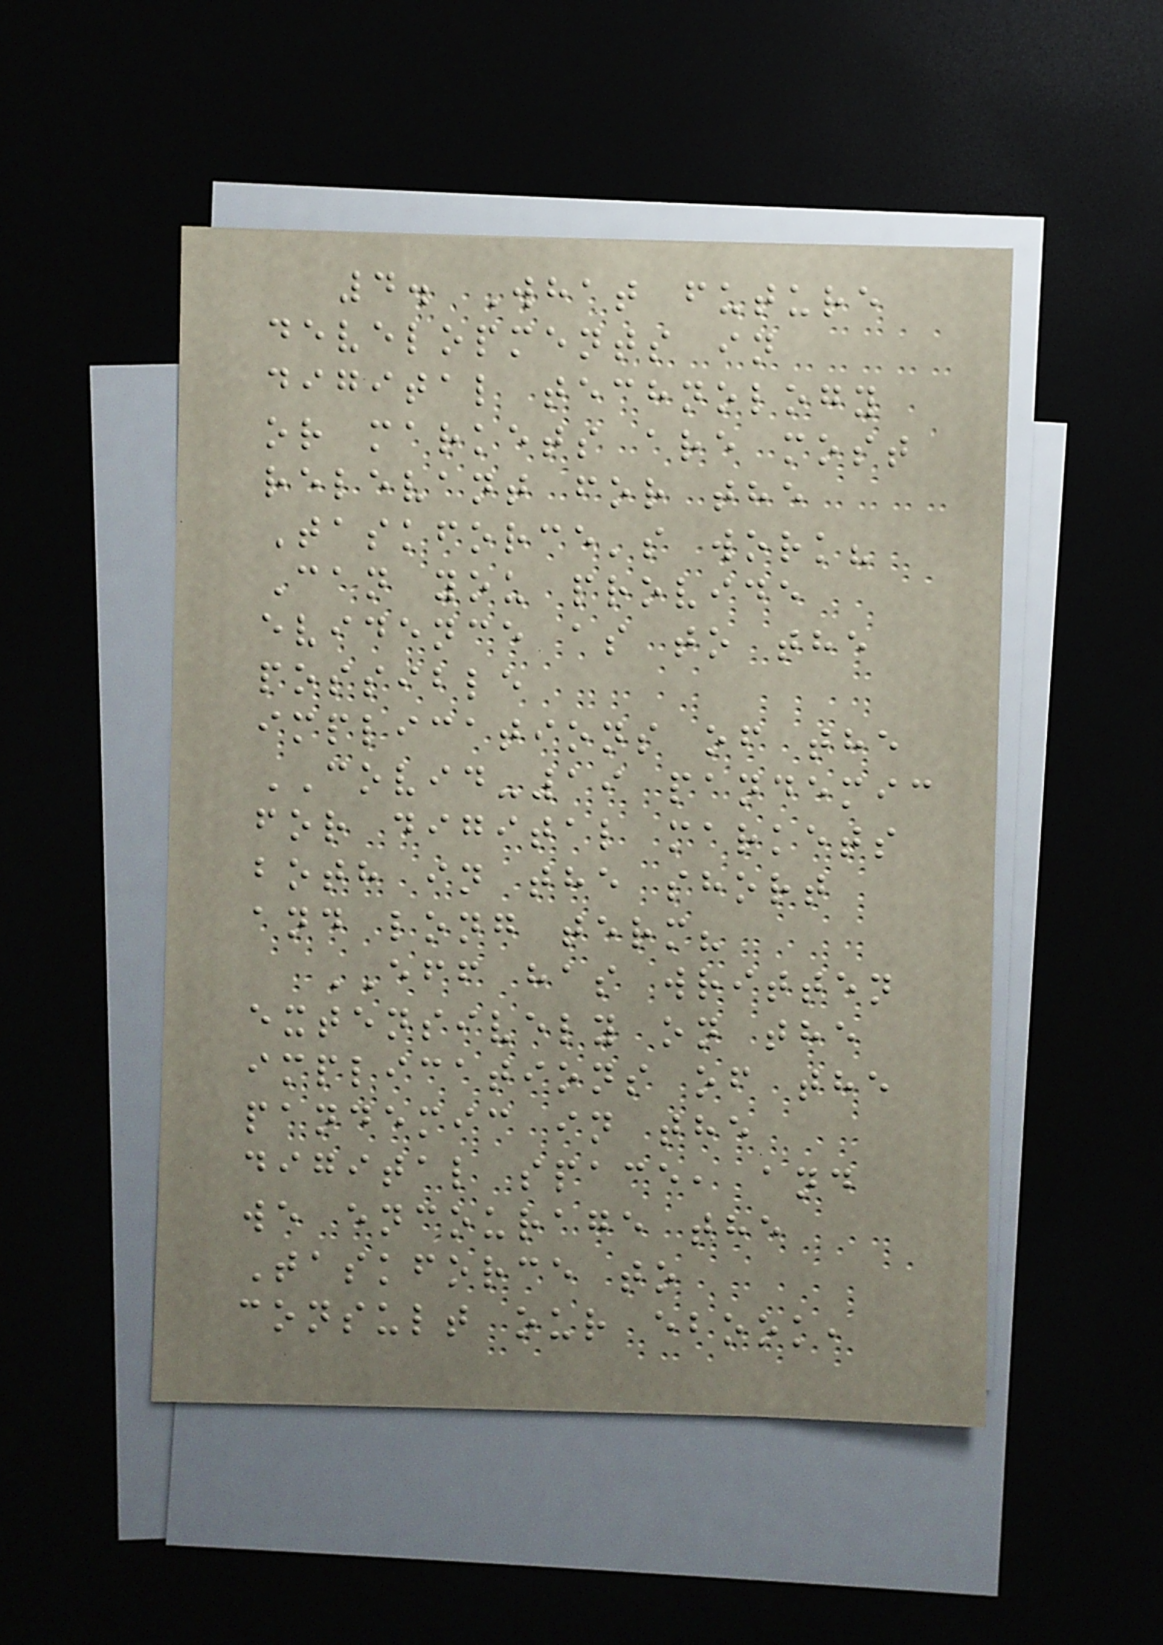4. What future
developments in
digital technology
or markets are most
relevant for the
Taskforce's work?
Can you provide
evidence as to the
possible
implications of the
COVID-19 pandemic
for digital markets
both in the short
and long term?
EFF has written
extensively on the
implications of the
pandemic in the
digital space, and
we encourage the
Taskforce to
consult our ebook,
